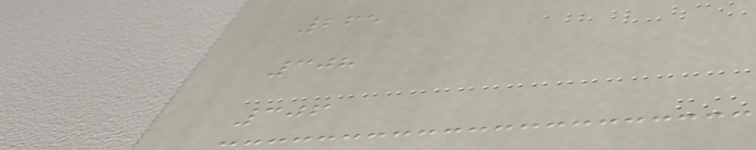265
308
306
